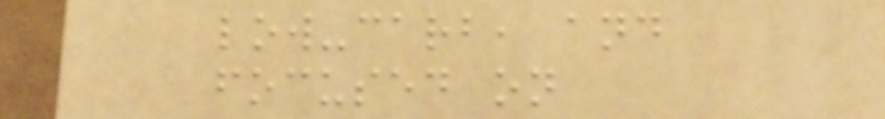low-carb, and
focused on
